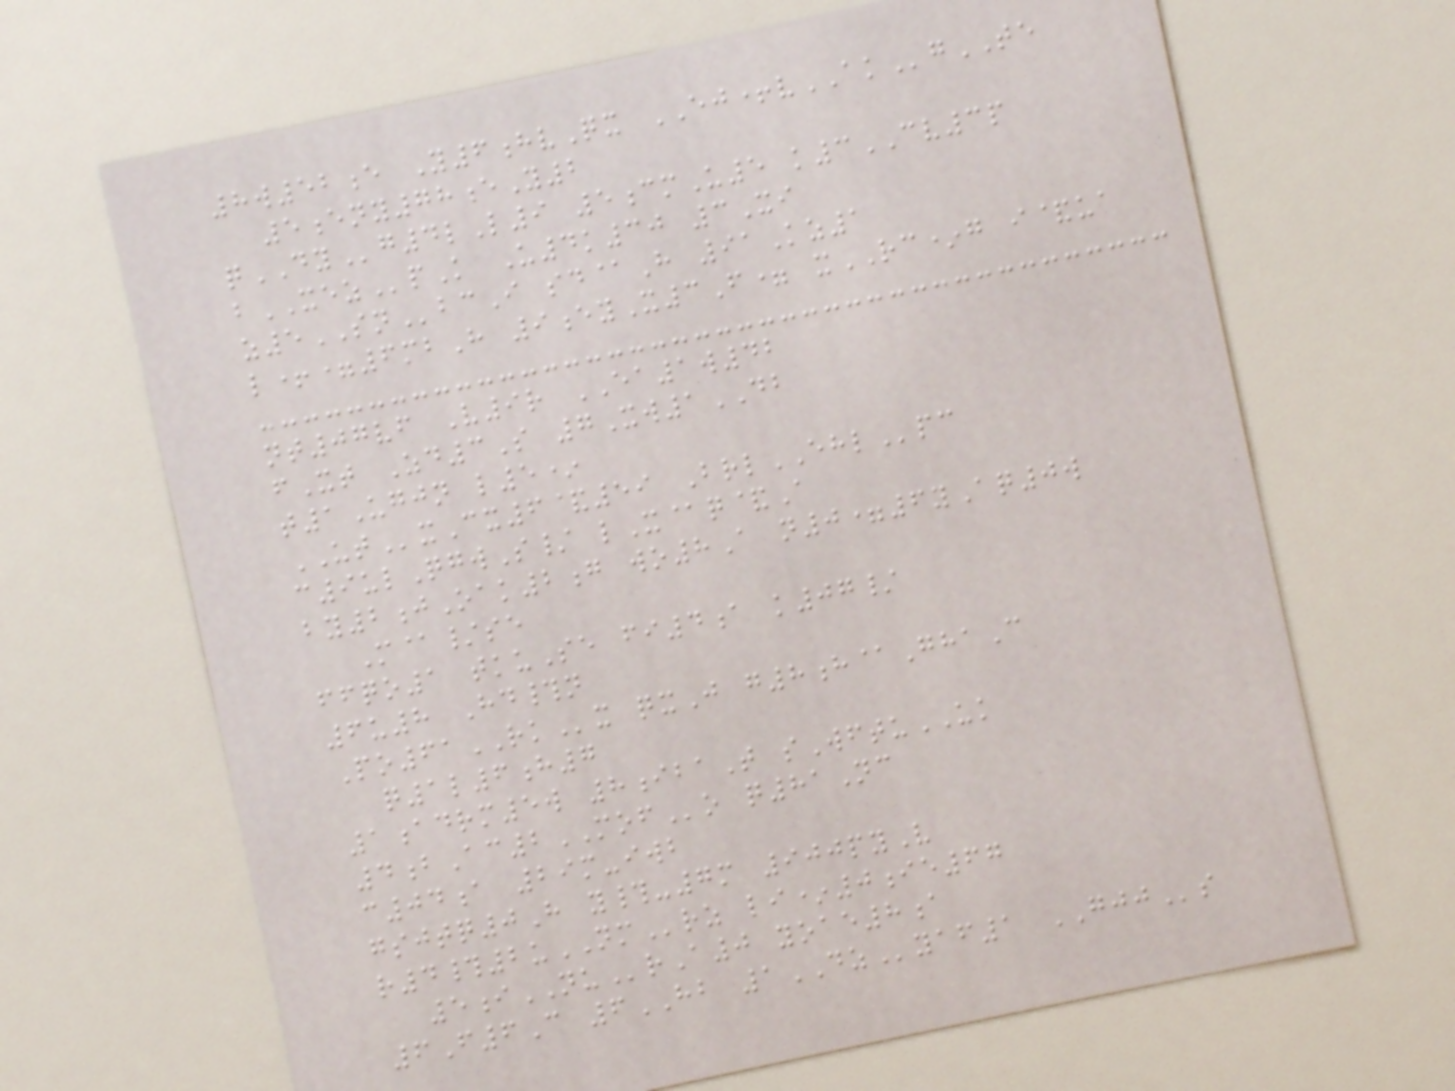8w52e Y6hvQx EJ+vAKgTE
5eny78eY2
qDYg4lL9 5cmU5 k3CV3p
bXEZpK U4k30 3Xi
z5SNbcI sd@H 91Kz1
l+=6mbH 9eyX3F= xRC*g i&ua
nt07vf V9r EA1w42
fXt Zd3S 7Xw1DB
t1Ugjn l5*
UTxCx6&59 BrlEHLpc
c9ulQgwS/ lX@q&A
by2jOak2g wo8A n0=6yAq0w
M@/se
ffqo1 tkuSe fi4a k07/
6u8 Hd#n
Po61RKx qxJ g8h@GhaC
q1l6h7
1adrm5w 8ibaT sWftuUK
4bAc2MOFo q81Nc
c04a 29m-iwb
gsjtq0H y#-7m 900pyV
r4#2uNMrz li*0ie67
5iNUrA0 yoae8a
6F6C 6HB 1DZyaf1 GJJs
